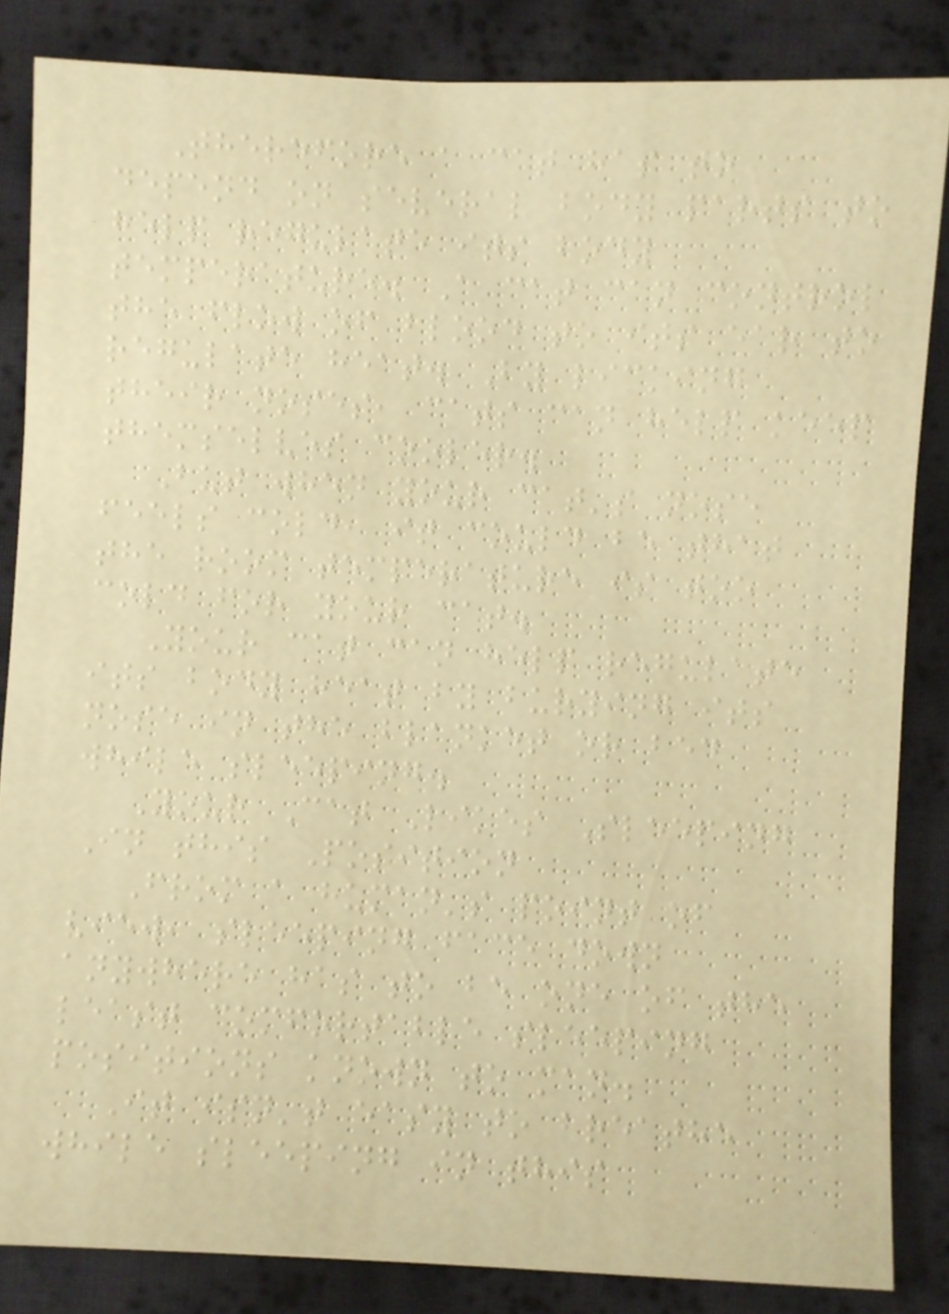Therefore a cat has to
depend on several body parts to
help regulate its body
temperature. A cat can control
the flow of blood to its ear to
regulate heat. By licking
their noses, cats can help keep
themselves cooler.
But when your cat's nose
feels cold, it could be that
the room temperature is too
cold for your cat.
Your cat can help regulate
its body heat by burying its
nose in the blanket or bed
while sleeping.
Your Cat Likes Sleeping
In this Position
From a human's point of
view, sleeping face down
anywhere has to be one of the
least comfortable sleeping
positions known to man.
It isn't easy to breathe
while sleeping in this
